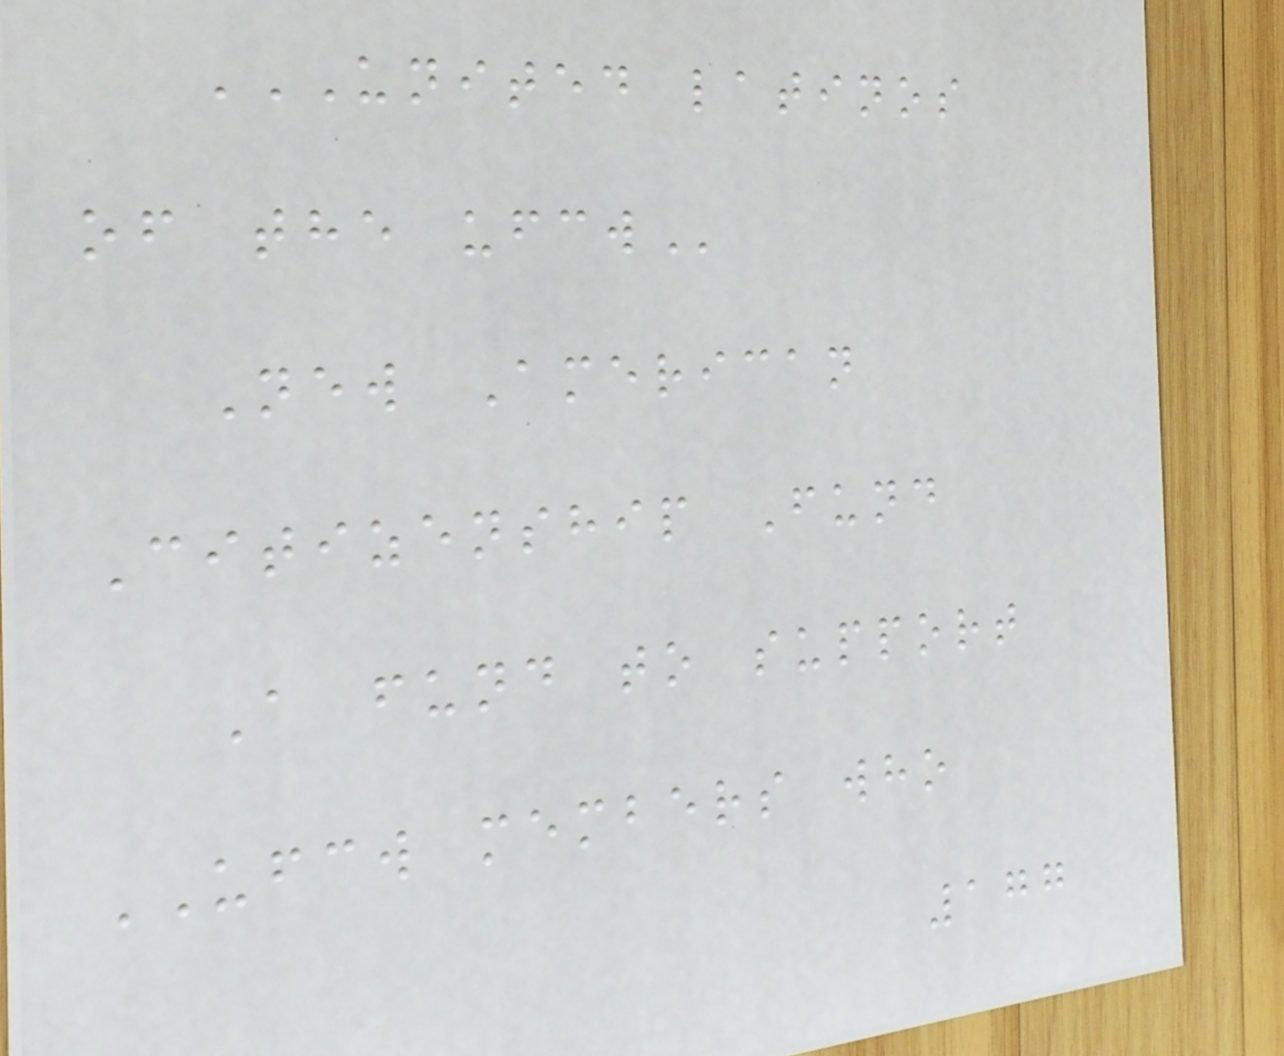UNITED LATINOS
OF THE UFCW
New American
Citizenship Fund
A fund to support
UFCW members who
177
